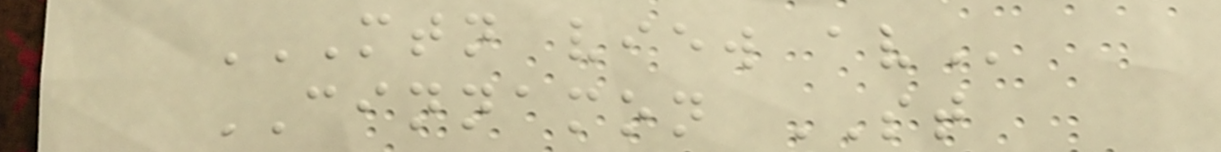MTN VIEW AV
CINNAMON ST
